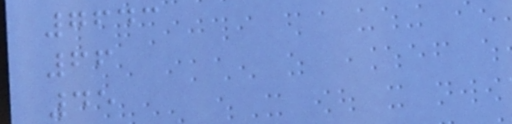7643
66
45
